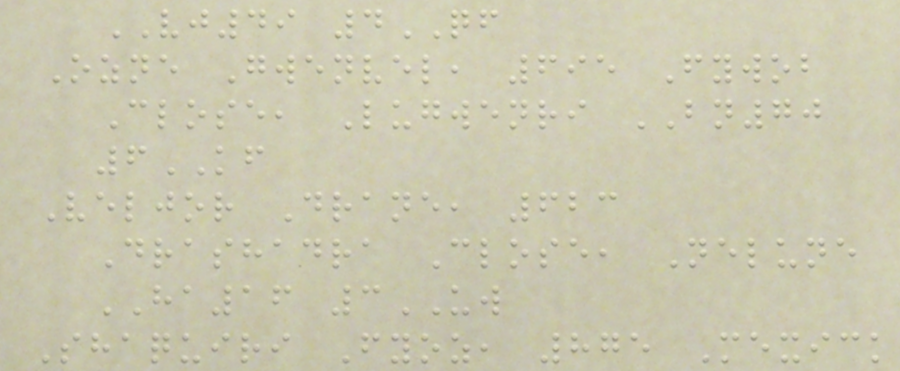VJ49 4QF
Ozne Gwenvel, 695 Fywob
Close, Lugwenri BN70
6KF
Veljor Drane, 623
Drashadra Close, Nelune
HA16 3UW
Shaquiri Fyoz, 875 Mexick
